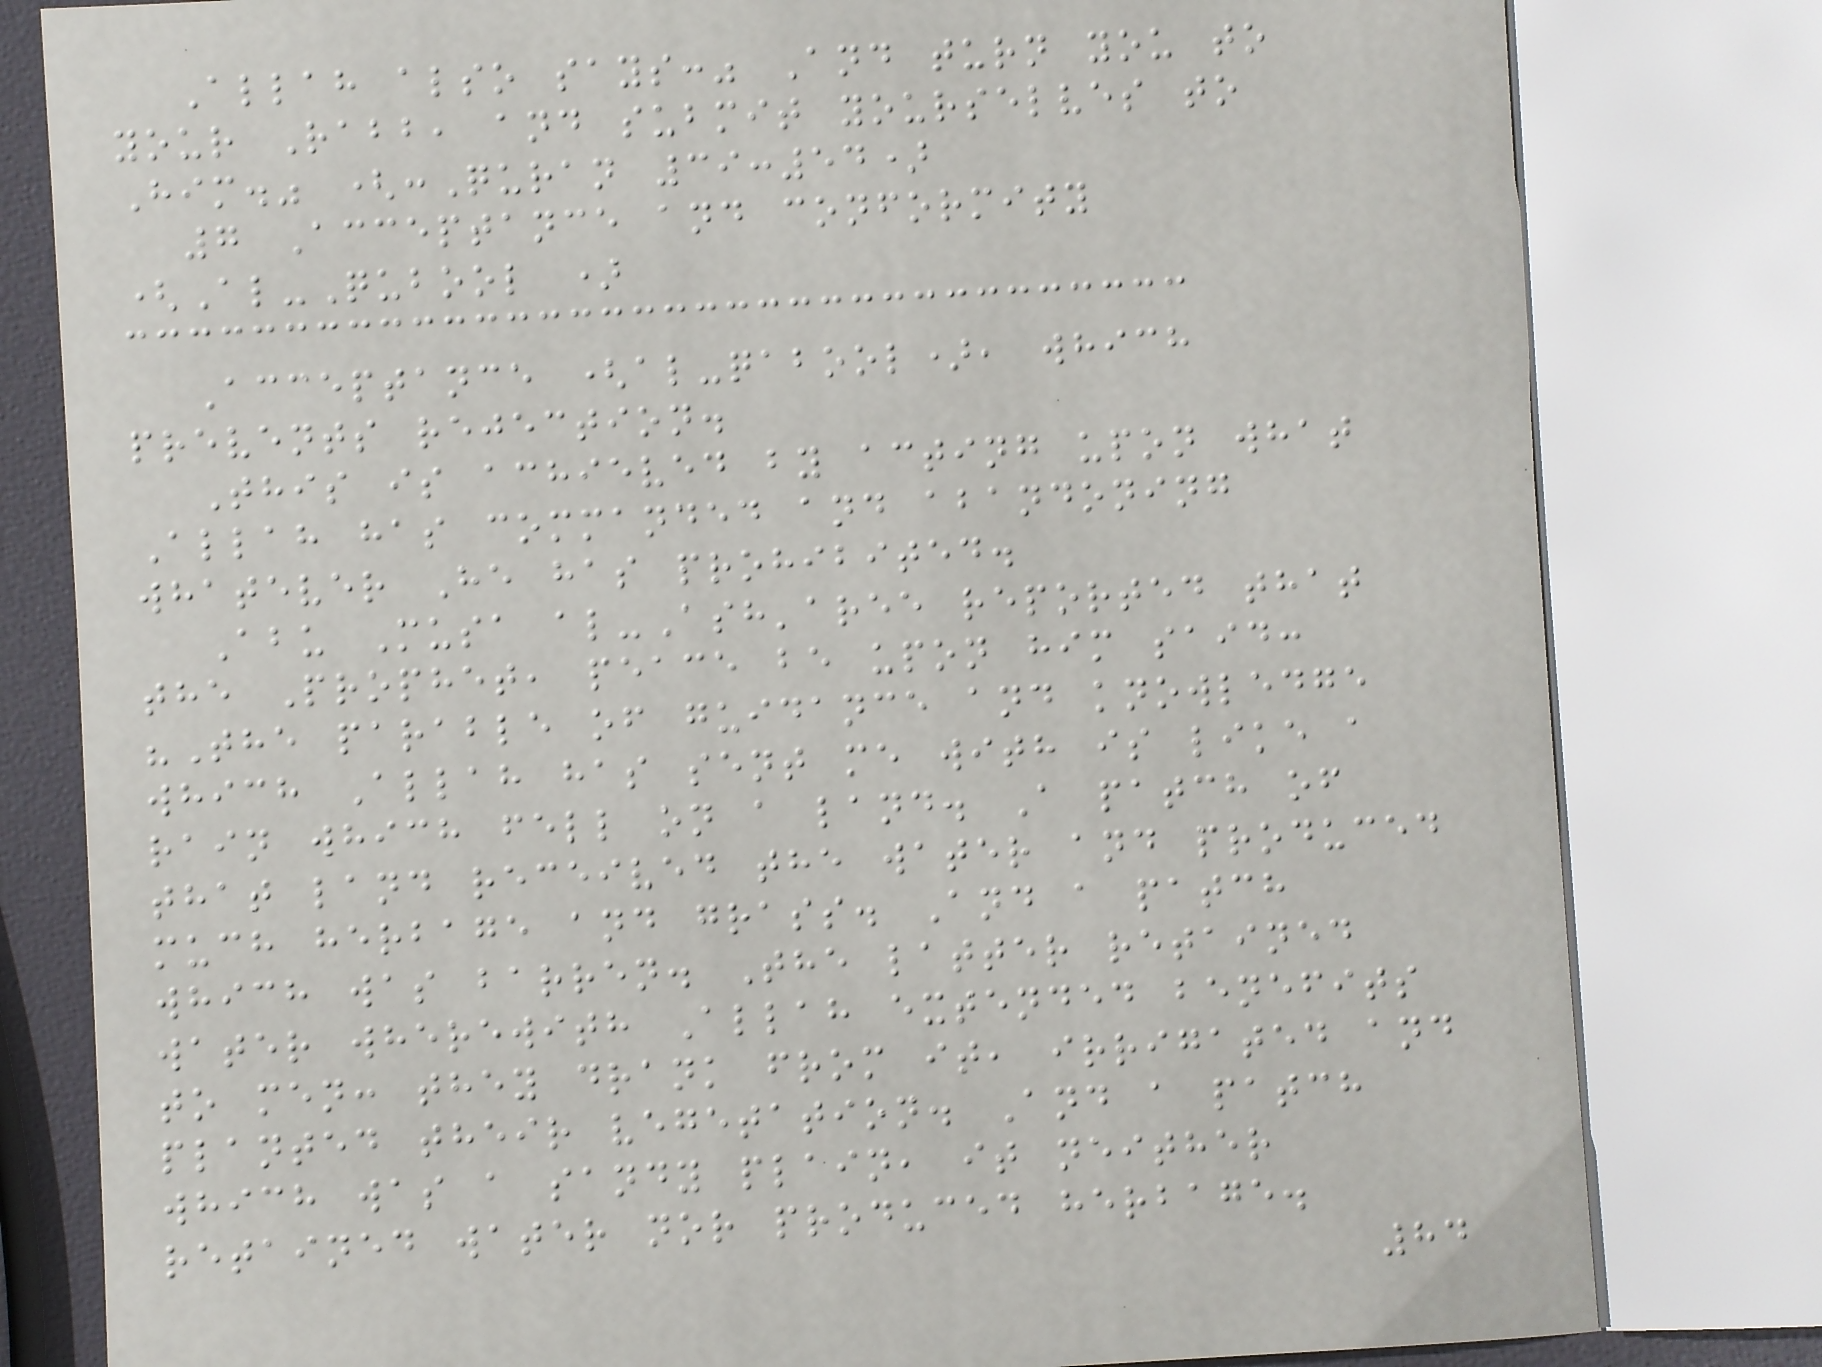Allah also says:" And turn you to
your Rabb, and submit yourselves to
Him." (:Quran 39:54)
7 Acceptance and conformity
(Al-Qubool )
Acceptance (al-qabool), which
prevents rejection.
This is achieved by acting upon what
Allah has commanded and abandoning
whatever He has prohibited.
Abu Musa al-Ash'aree reported that
the Prophet, peace be upon him said:
"The parable of guidance and knowledge
which Allah has sent me with is like a
rain which fell on a land. A patch of
that land received the water and produced
much herbage and grass. And a patch
which was barren. The latter retained
water wherewith Allah extended benefits
to men: they drank from it, irrigated and
planted their vegetation. And a patch
which was a sandy plain, it neither
retained water nor produced herbage.
84
